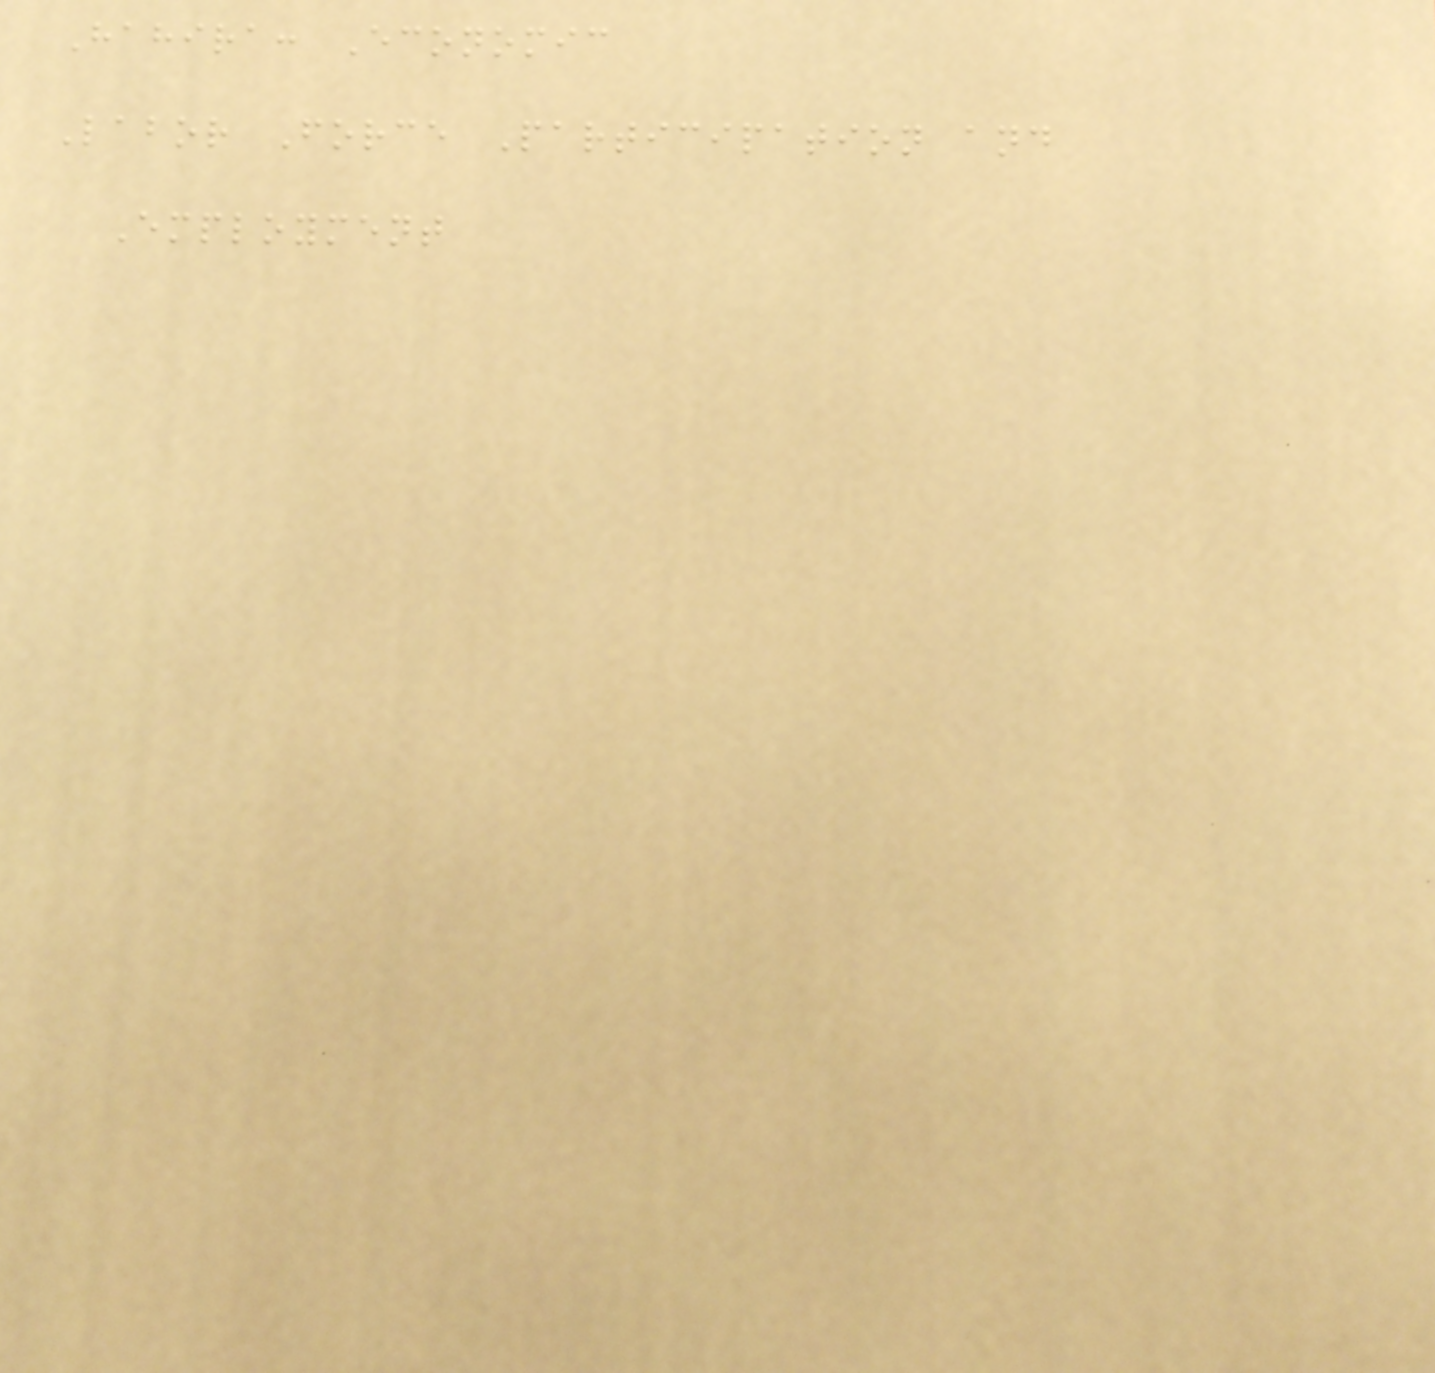Hahira: Economic
Labor Force Participation and
Employment
